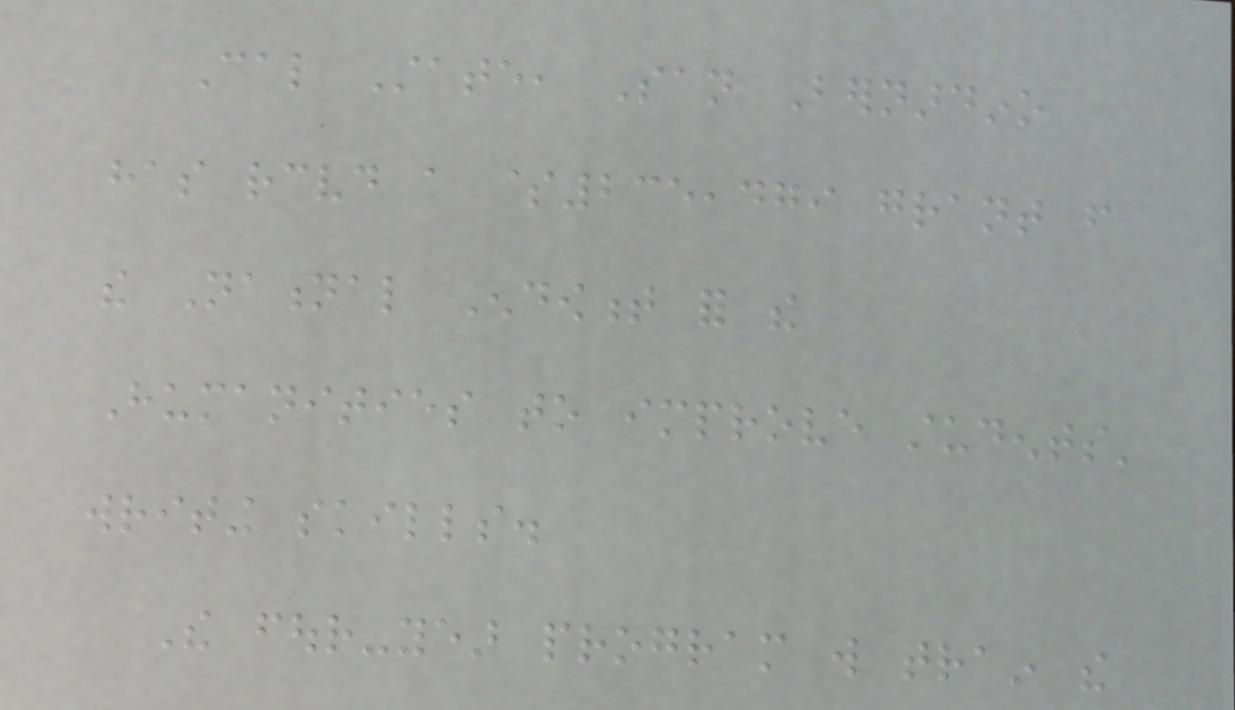Cal State, San Bernardino
has received a $235,479 grant from
the National Endowment for the
Humanities to improve students'
writing skills.
The four-year program will train the
